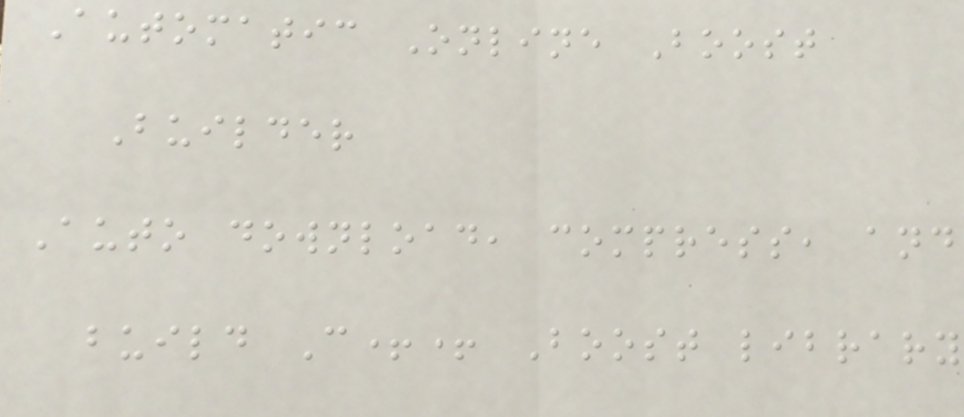Automatic Online Boost
Builder
Auto download, compress, and
build C++ Boost library
